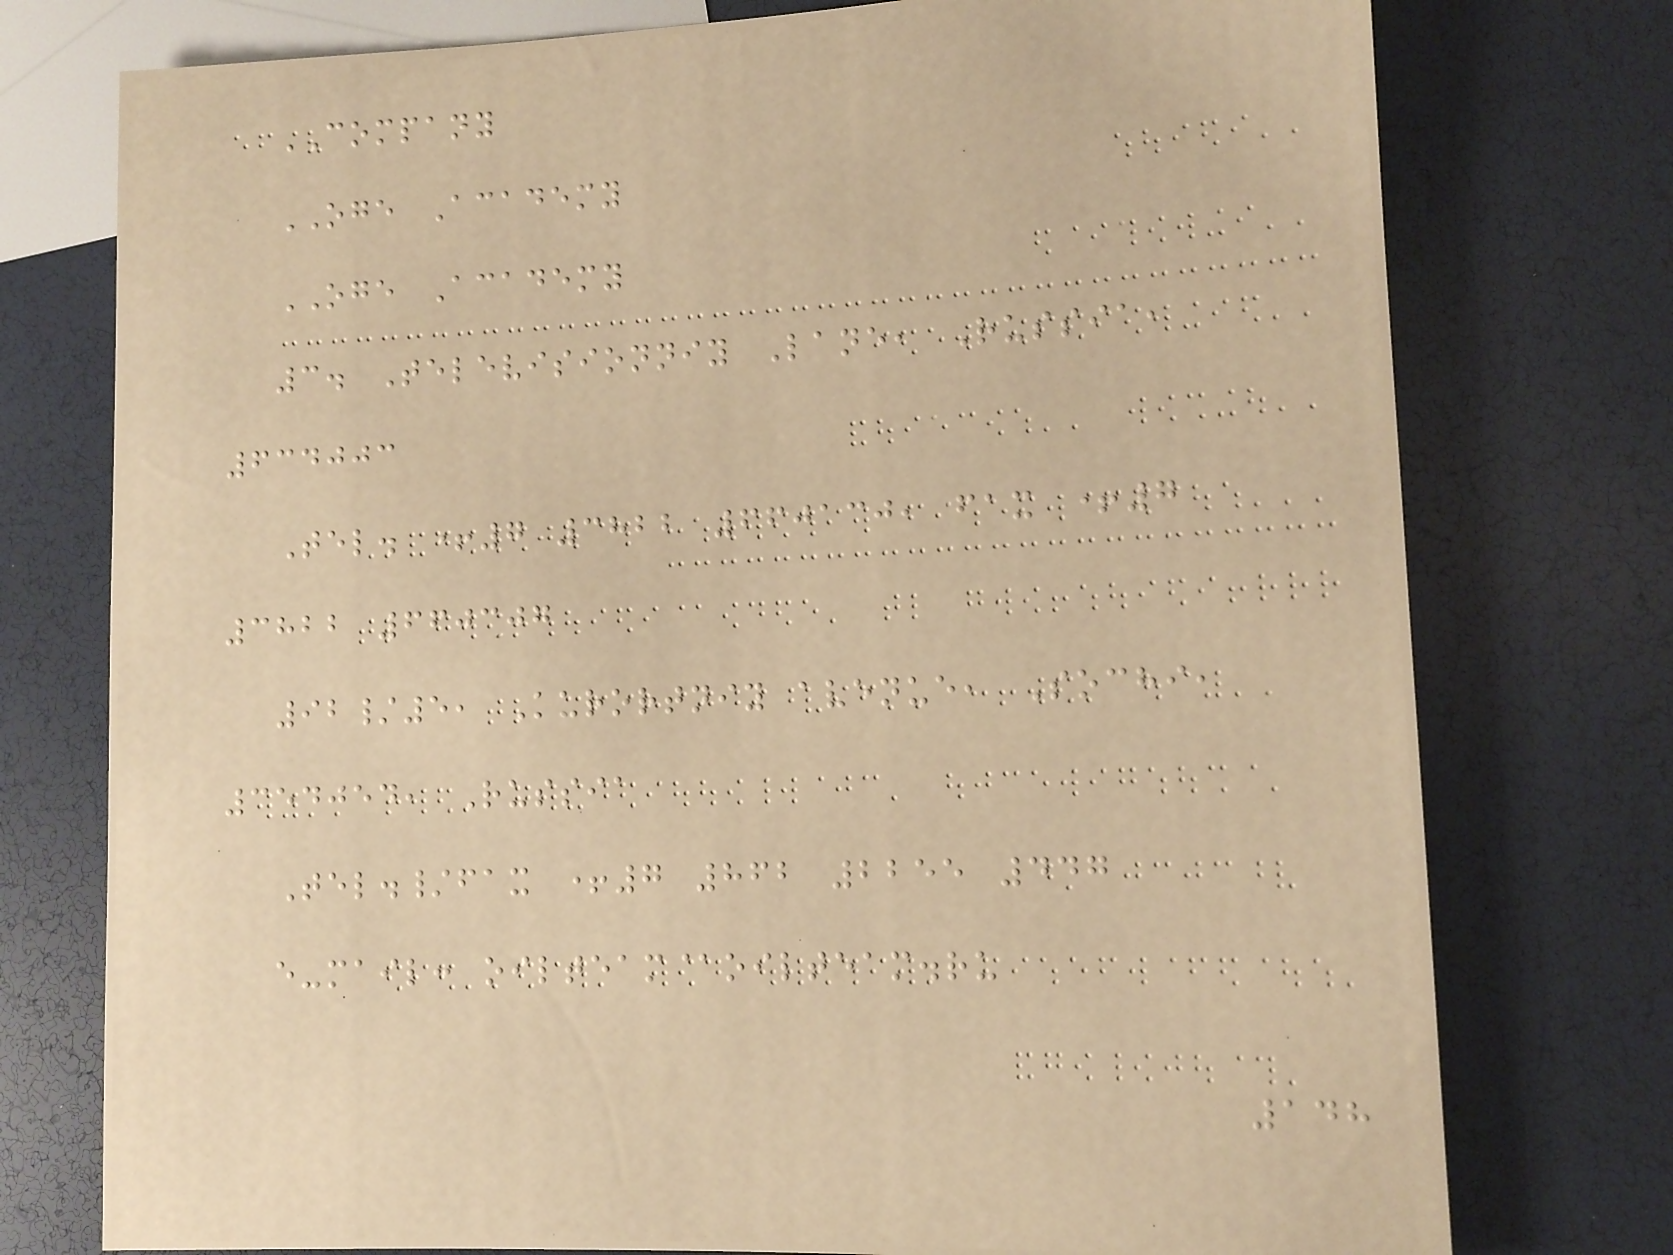COMPANY
OGE Academy
OGE Academy
3. Televisionniy Lane, Russia,
634003
Tel. +7 3822 660130, fax +7
3822 660307
92/5, Kurortniy avenue, Sochi,
354054, Russia
Tel./fax +7 862 2255 447
e-mail: oilteam@oilteam.ru
148
